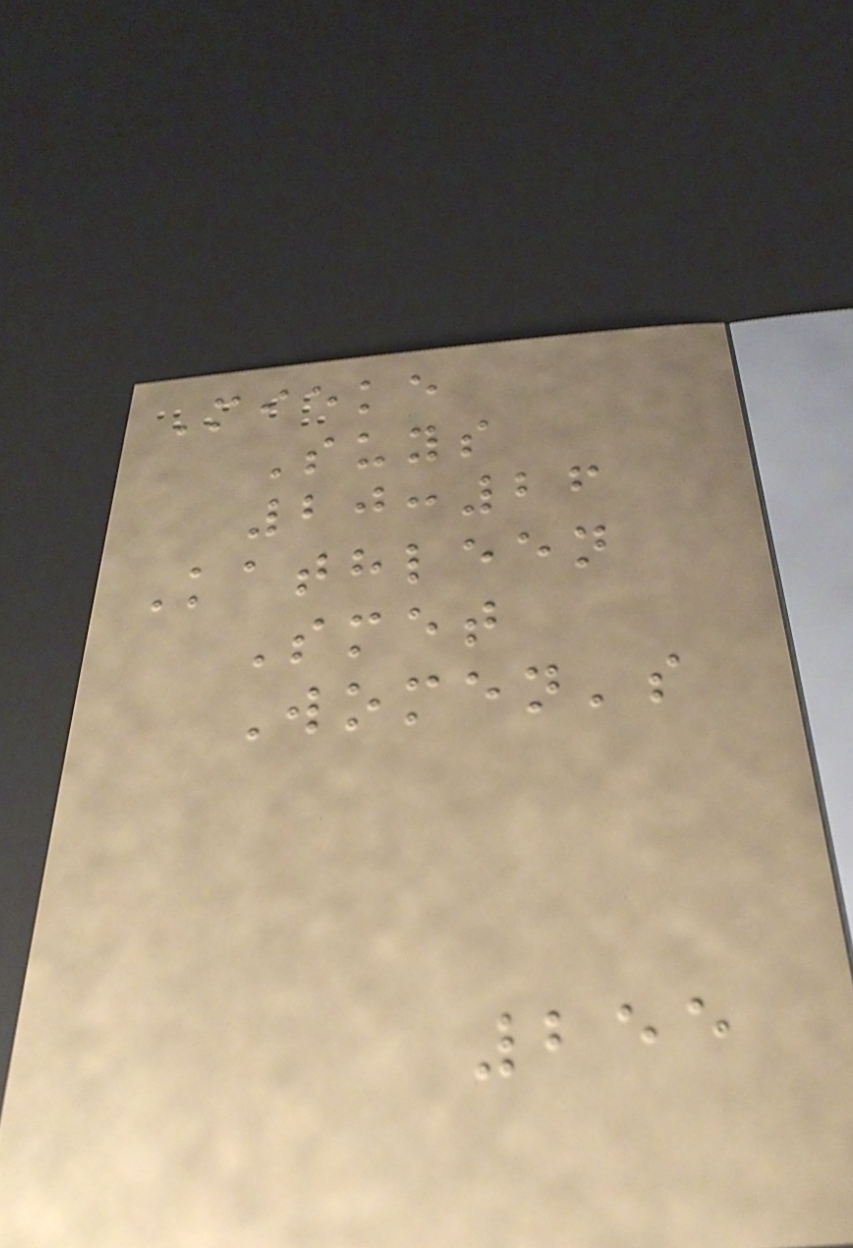Mieke
Suys
20:26
Kathleen
Smet
Women's
255
